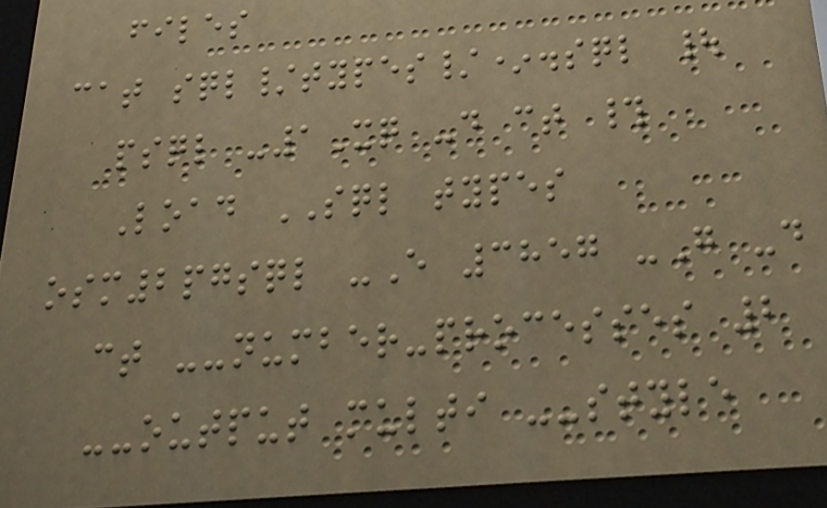files
cat sql/types/*.sql |
psql -1Xq -d ct #
Load SQL types
osm2pgsql -E 3857 -G -d
ct --number-processes 2
--output multi --style
